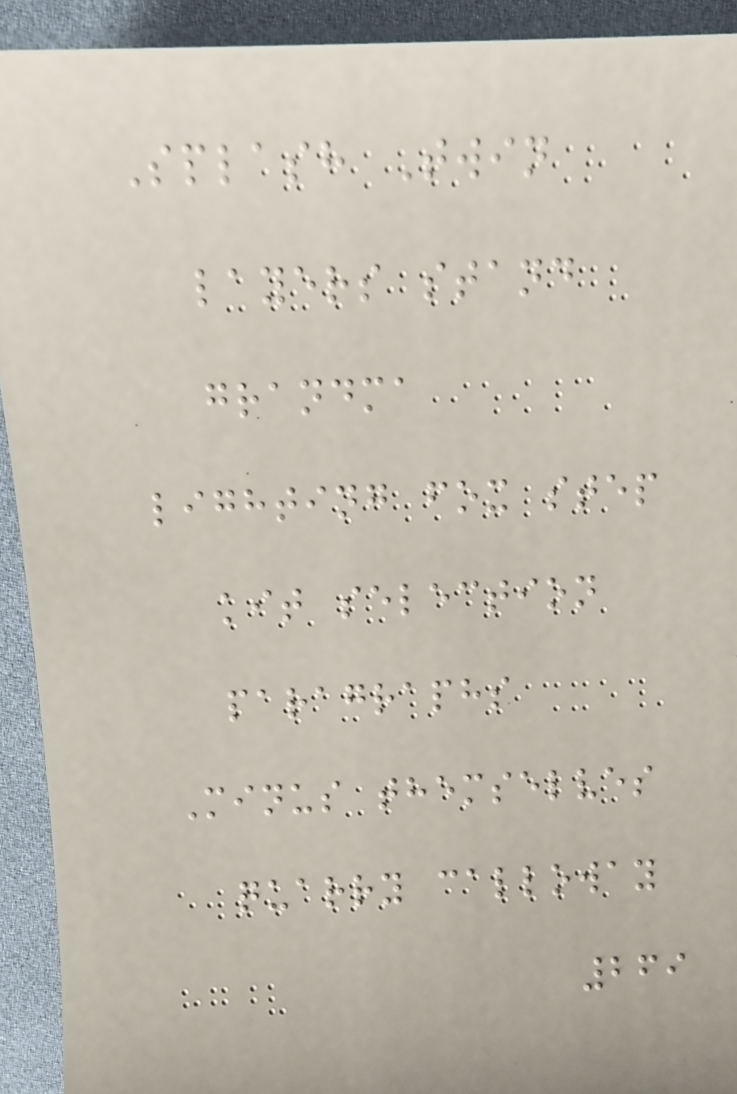Splash Twin
layers stand
grandma
lighting fox step
kit selection
paragraphs
Minus themselves
quarry calloway
269
